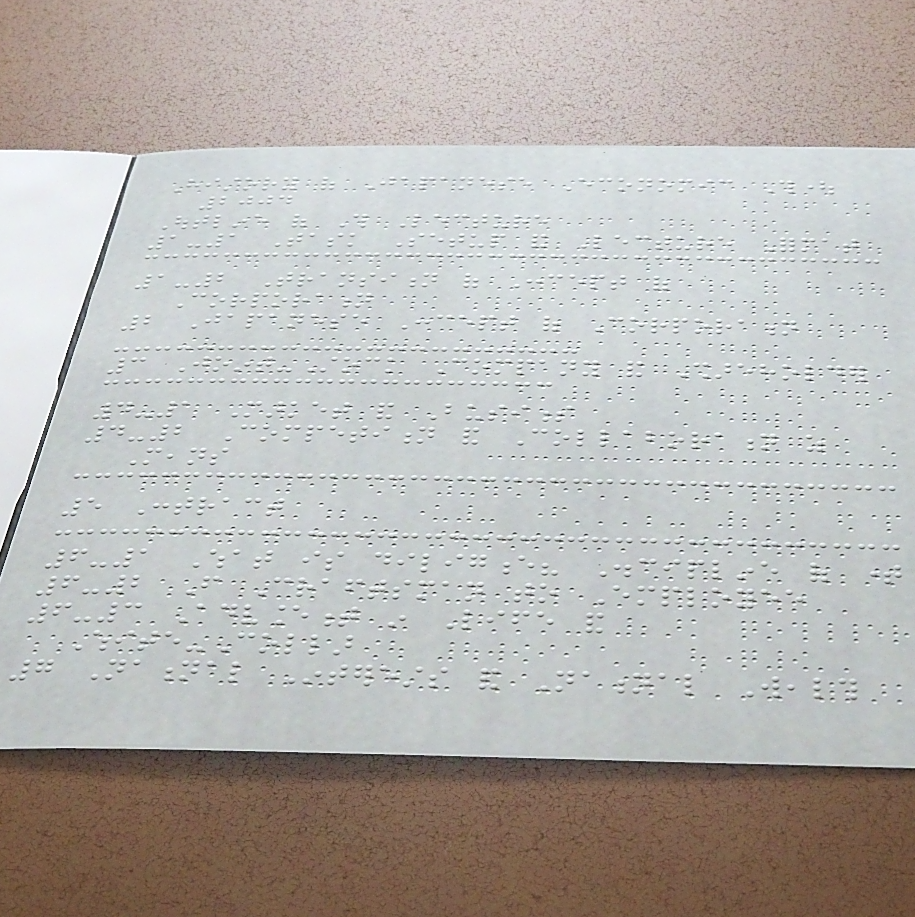History of Japanese Economic Thought
2004
Outline of This Lecture
1-1 Task Setup and Lecture Format
1-2 Transition of Concept of
Corporation
2 Japanese Concept of Corporation
3 Joint-Stock Company and Shareholder
4-1 Market and Business
4-2 Competition and Collaboration as
Means
5 Contract
6-1 What is diligence? Discipline of time
6-2 From Craftsman to Employee
6-3 Advancement in Life and
White-Collar
7 National Interests and National Wealth
